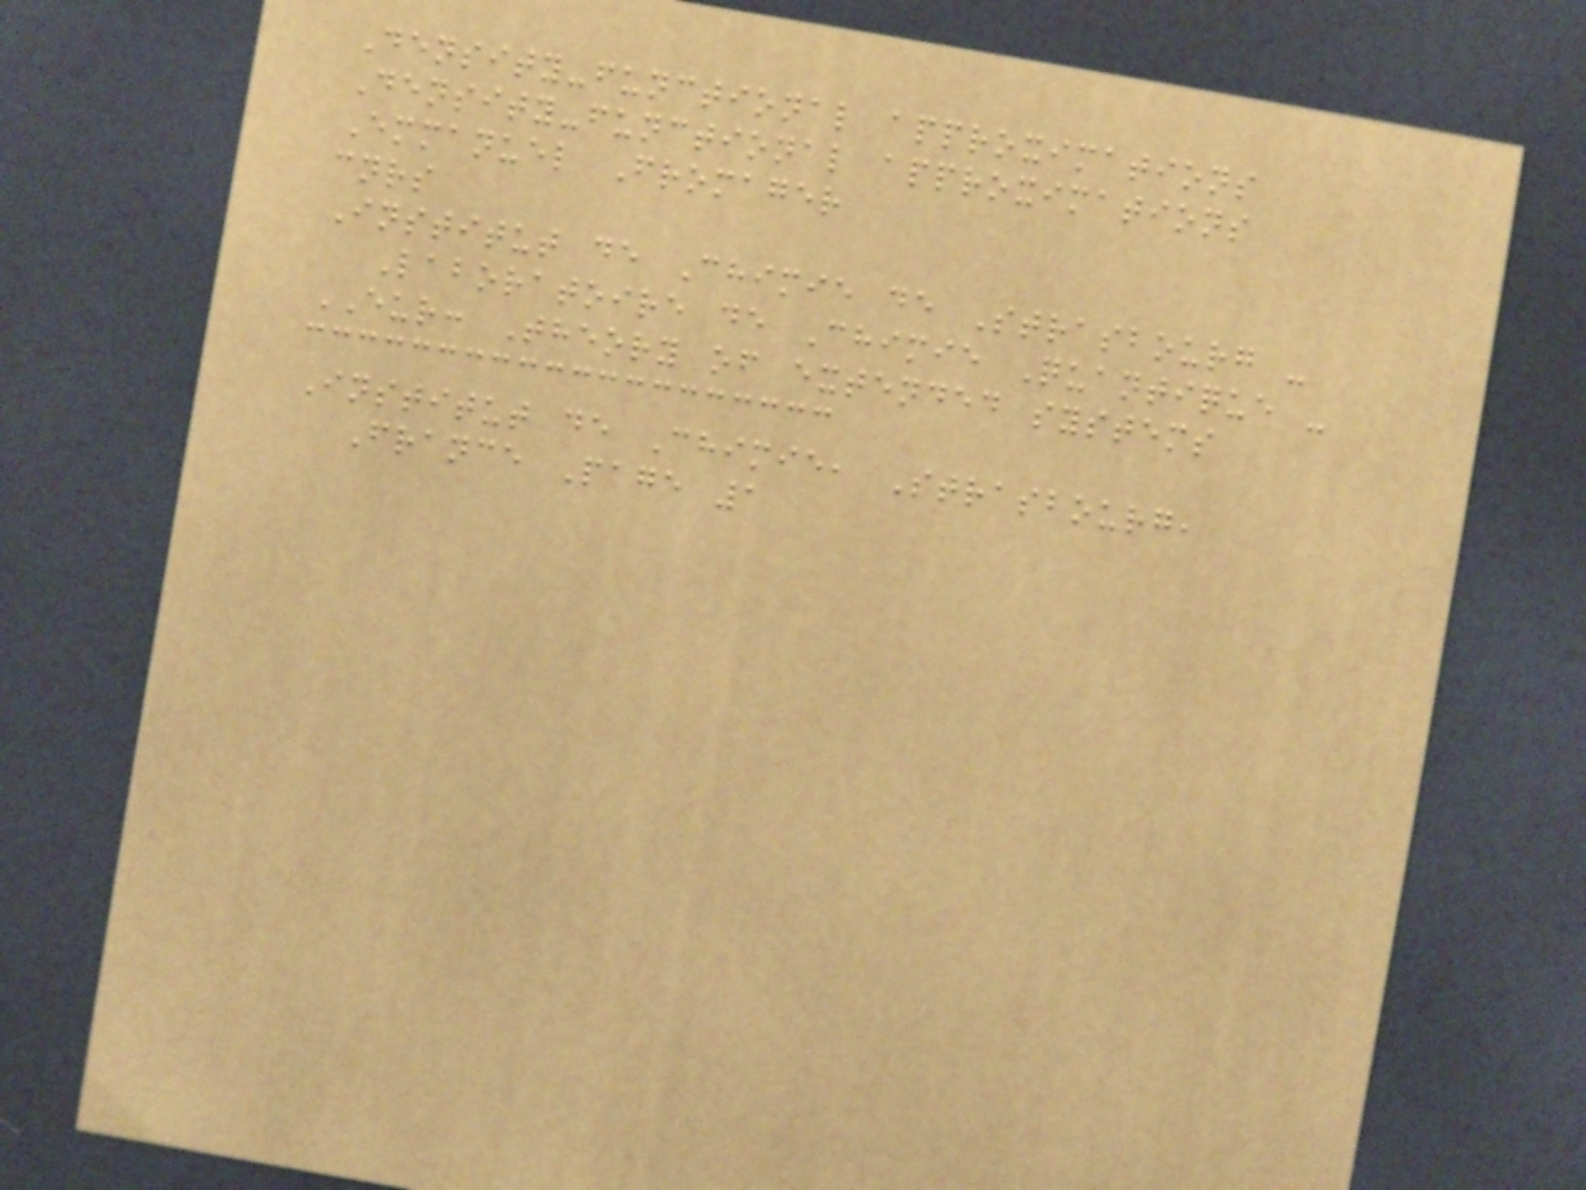Density-functional approximations
Density-functional approximations
Emmanuel Fromager
cnrs
Institut de Chimie de Strasbourg -
Laboratoire de Chimie Quantique -
EUR: Theory of extended systems
Institut de Chimie, Strasbourg,
France Page 1
